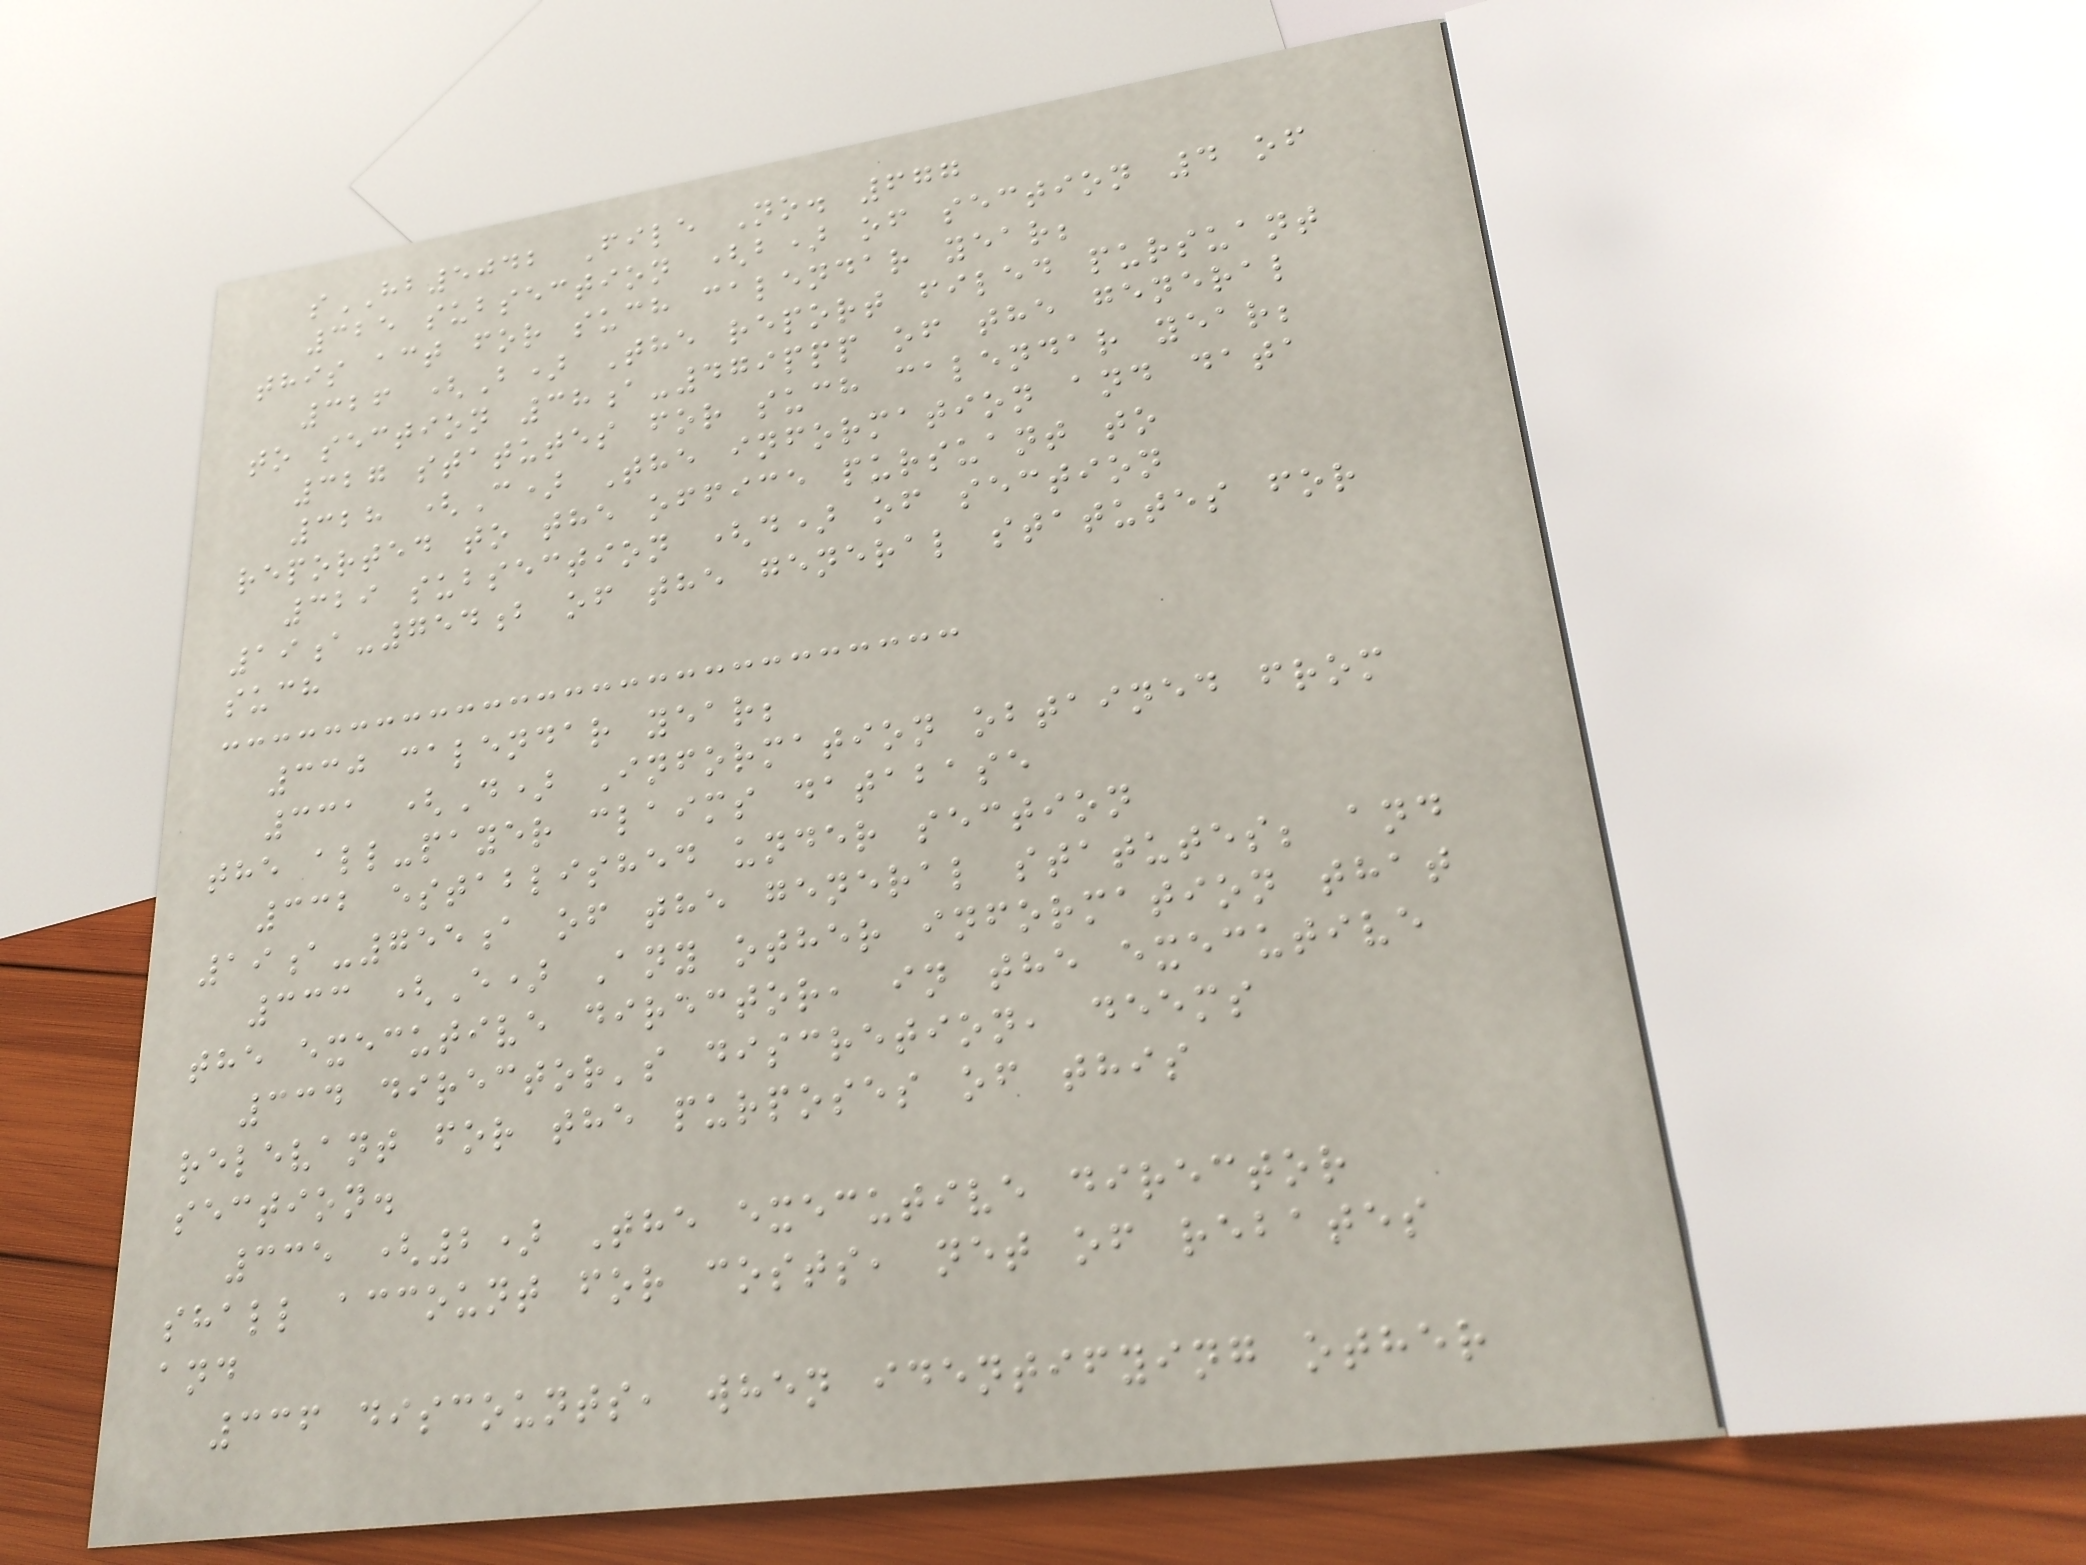sHB5042 File No. 677
325 subsection (b) of section 4 of
this act for such calendar year;
326 (B) The report filed pursuant
to section 38a-479ppp of the general
327 statutes for such calendar year;
328 (C) The information and data
reported to the office pursuant to
329 subsection (d) of section
19a-754b of the general statutes for
such
330 calendar year;
331 (D) Information obtained from
the all-payer claims database
332 established under section
19a-755a of the general statutes; and
333 (E) Any other information that
the executive director, in the executive
334 director's discretion, deems
relevant for the purposes of this
section.
335 (2) The executive director
shall account for costs, net of rebates
and
336 discounts, when identifying other
